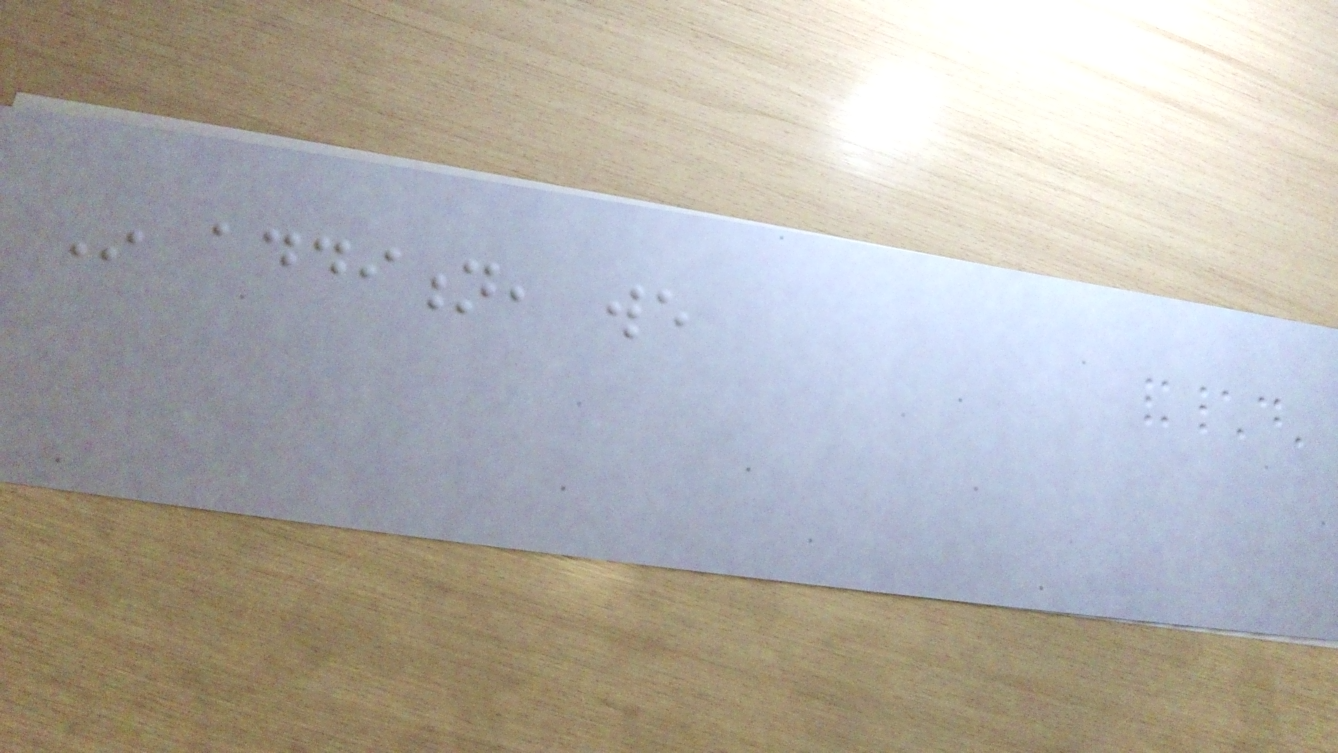In addition, we
